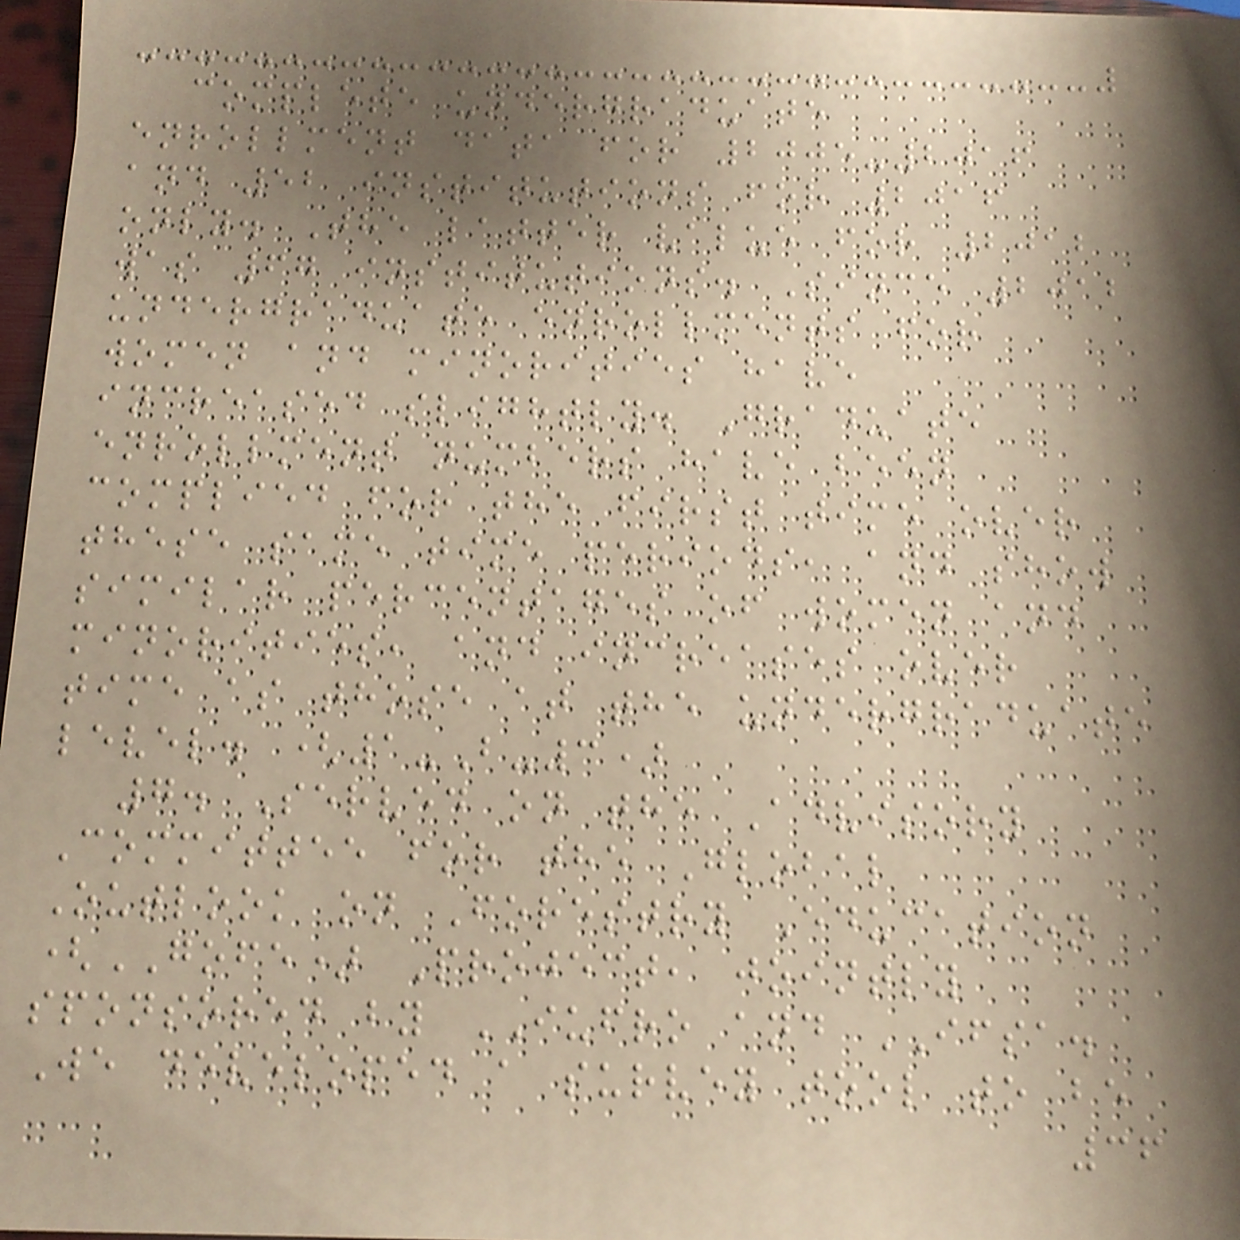complete undergraduate
enrollment data for 2005-2016
and 52 institutions for 2016
only. The latter value for 2012
was 67 institutions. Since 2012
undergraduate enrollments for
women and minorities have
increased slightly. Graduate
enrollment numbers have been
complied for the first time over
these same time periods, and show
similar percentages of women and
minorities, and increases over
time as those at the undergraduate
level. (1-B-3)
7. Served on the Advisory
Committee for the Global
Outlook on Forestry Education
(GOFE) Project, jointly
sponsored by IUFRO and IFSA.
We developed a survey tool to be
36
